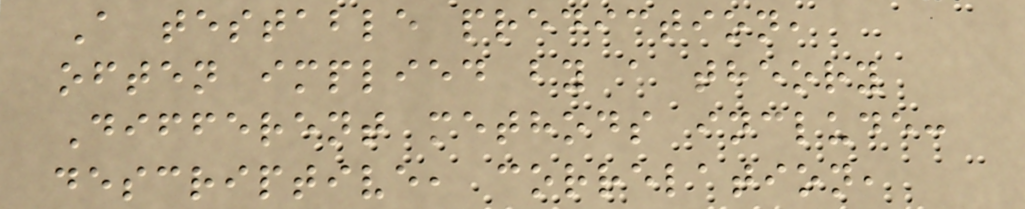A testable prediction,
often implied by a theory
Different methods include:
descriptive, correlation,
